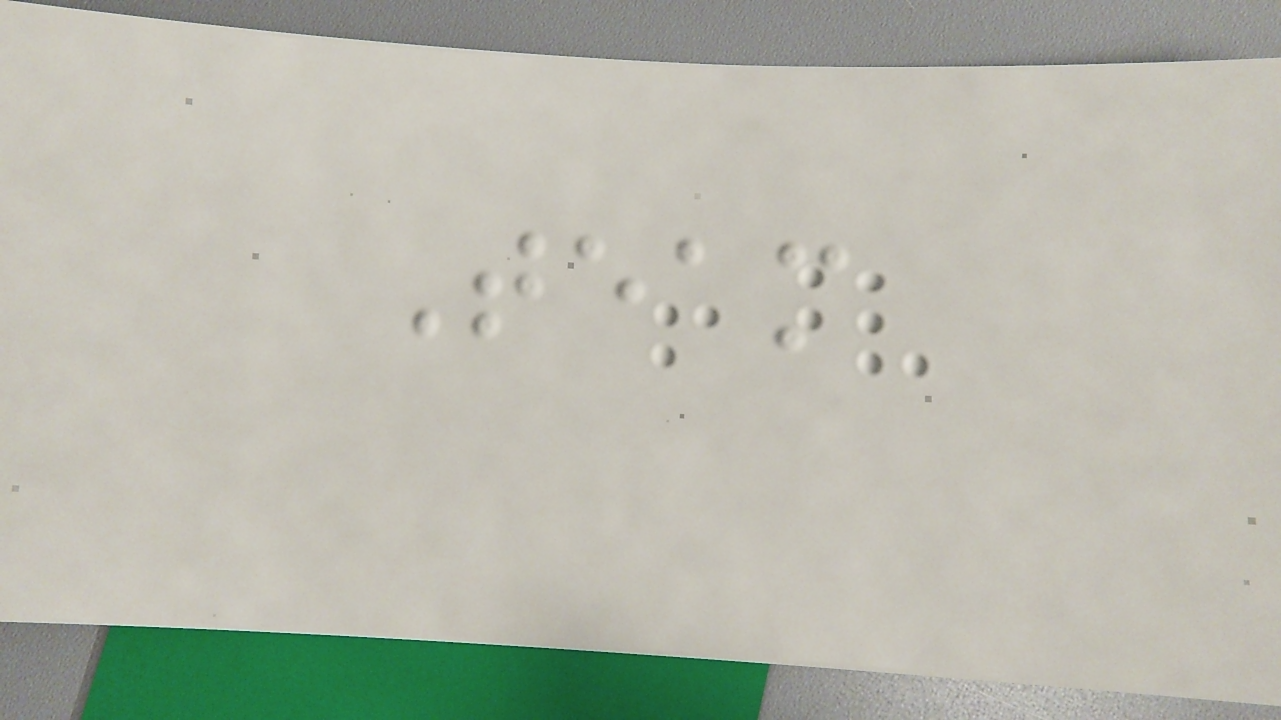Team
